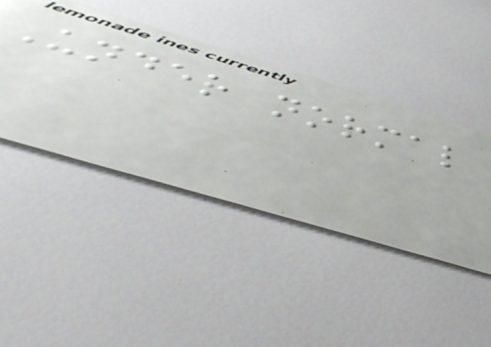Under normal
